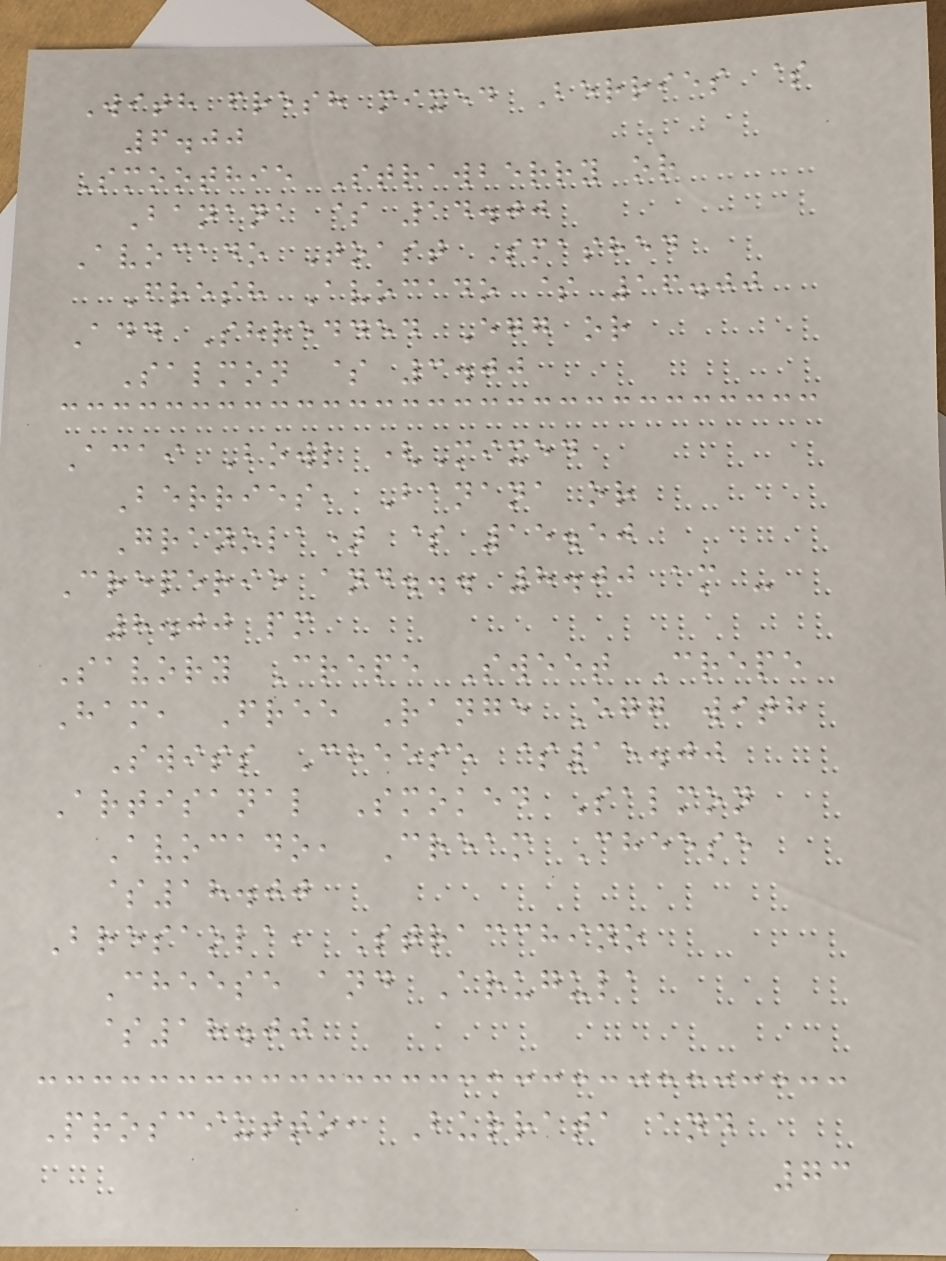With fresh mixed Berries $
6.00
Smoothie Strawberry or
Banana $ 14.00
Avocado Toast Smashed
Fresh Avocado $ 16.00
Add Shredded Egg or
Salmon $ 3.00
Acai Bowl (Mixed
Berries, Banana or
Granola) $ 15.50
Creperie and... 8.00 am -
8.00 pm
Savory Crepe Sweet Crepe
Ham, Free Range Egg with
Swiss Cheese $15.00
Artisanal Smoked Salmon
Avocado, Cream Cheese
$18.00
Bresaola, Stracchino
Cheese and Arugula
$18.00
Prosciutto, Burrata and
73
